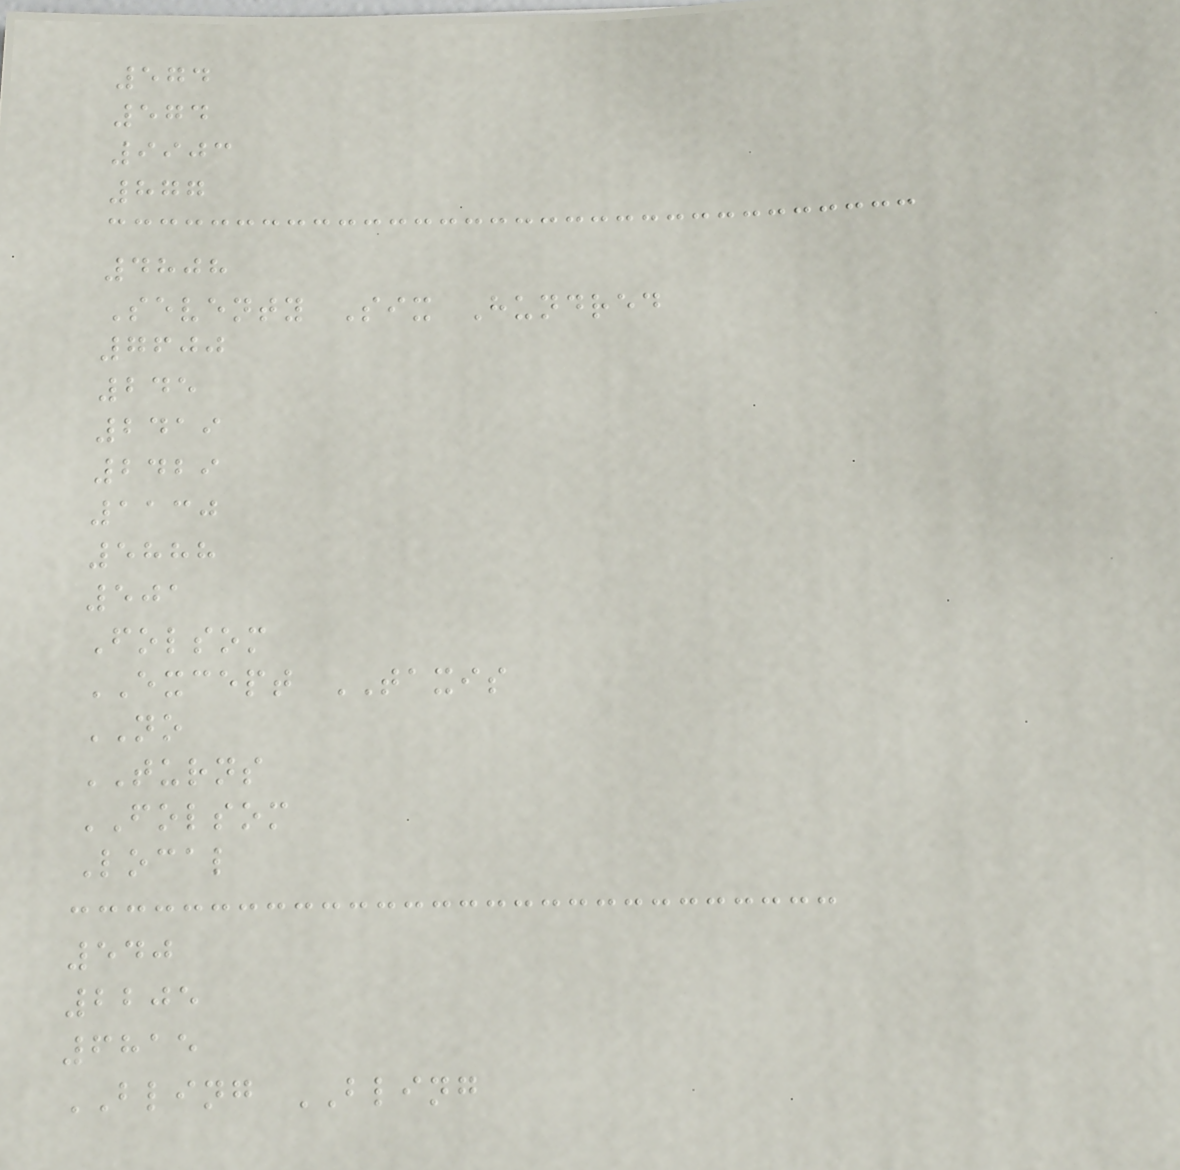574
574
9903
877
4808
Seventy Six Hundred
7600
245
2419
2429
1130
5888
501
Folsom
EXCEPT TAXIS
NO
TURNS
FOLSOM
Local
540
2205
6815
BLING BLING
